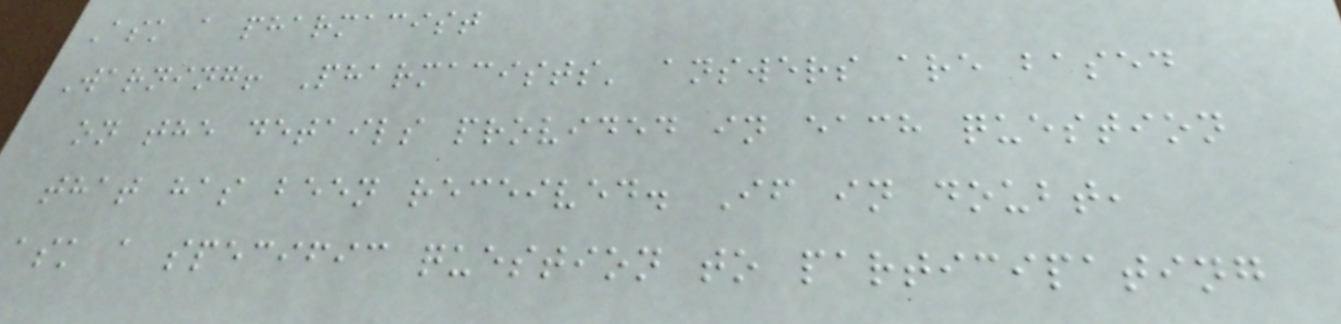Ask a pharmacist
Warning! Pharmacists' answers are based
on the details provided in each question
that has been received. If in doubt,
ask a specific question to participating
